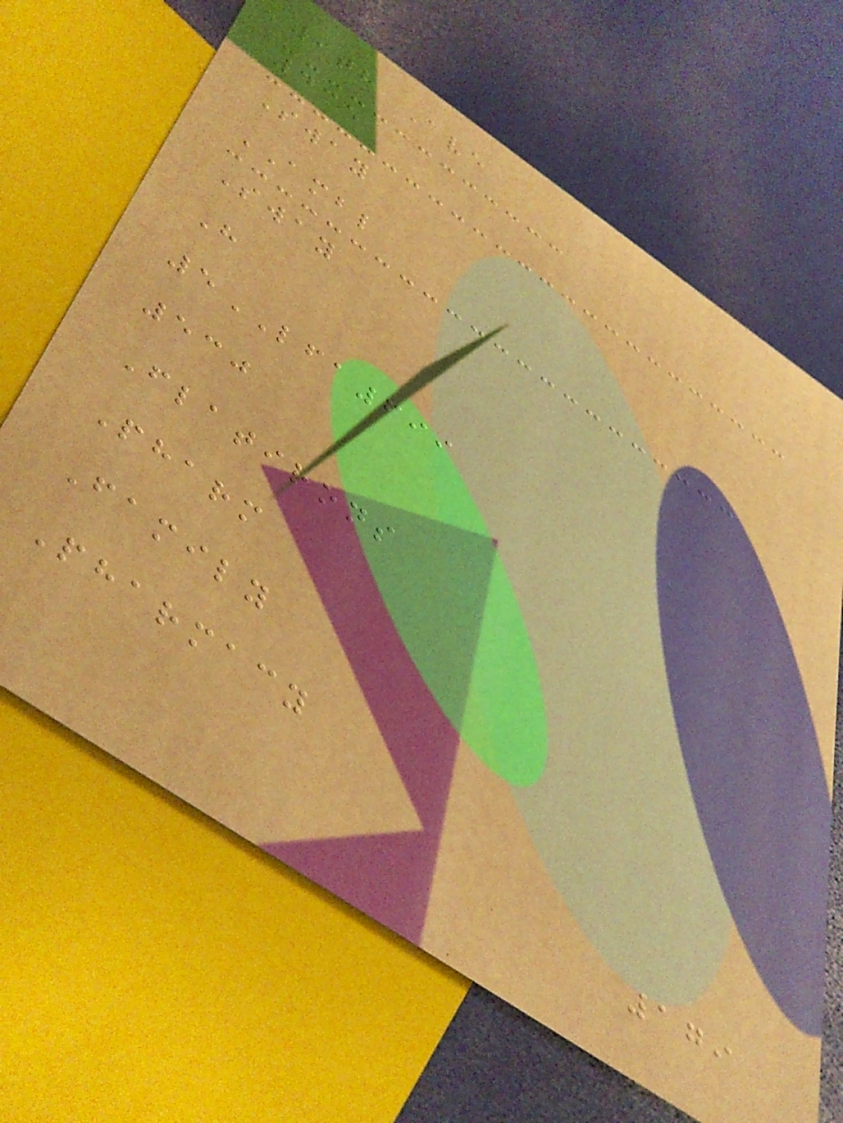9th Ave
435
Sway
AMBL
Sway
H
5LFA699
530
Flatirons
Pharm
Family
Pharmacy
179
